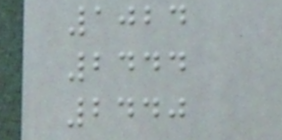1024
2444
2440
